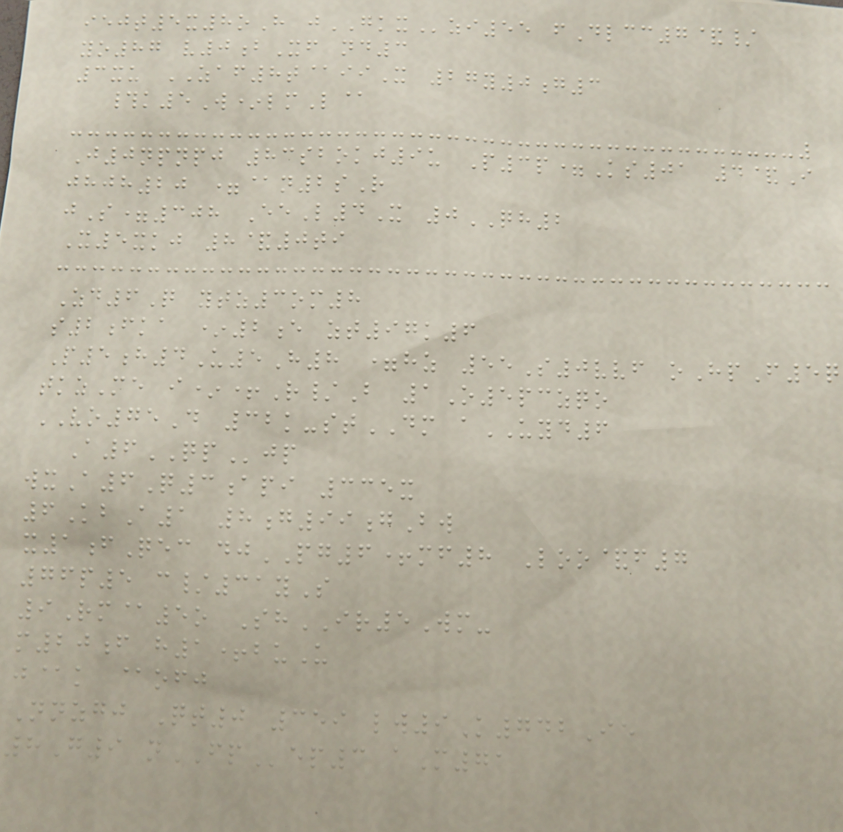iejt5x8oH jGKXzi55 fDlcc7&/
yo87 v0bXf nd3
3xu ZAF8t@iiX 27y0g3
#k5W*lmL@
J0npnpj 83sbokj9u P3p=Ks01 4&I
jhjh20 =@n2sR
jS=308 EeL4X 0QH2
X5xkj 8&0ti
Zd6Q ytz3om8
s2fka *2e zt97k6
P5h4U5H8 =hz 55S0vvf oHpF5q
tkzMe i*+R/B 1O5pczqo
VO75D 32k-stDM aUYD6
A6QPjp
wxA6Q3api 335x
6KbA1 8g99gBw
x1fQec djPG6+mf8 Loo&f7
76p5 c/31yS
9Rm@5o ShIR5Wm-
m20f h1+buU
j@k @ofj
Nnzgj Qt0 359 lw9K742Ie
8G9 nFPep3 aM71
